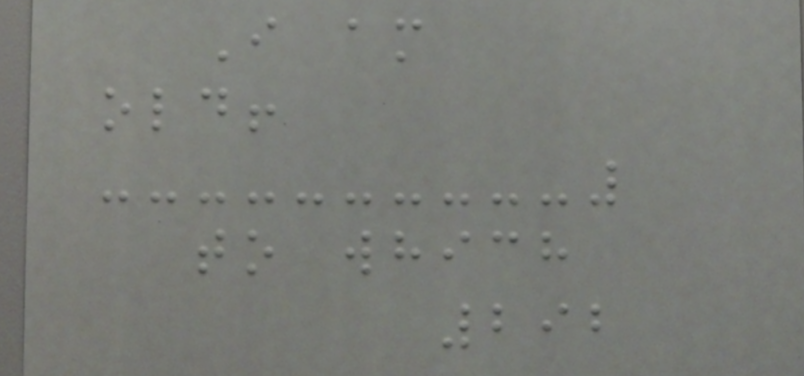I am
old!
to which
292
